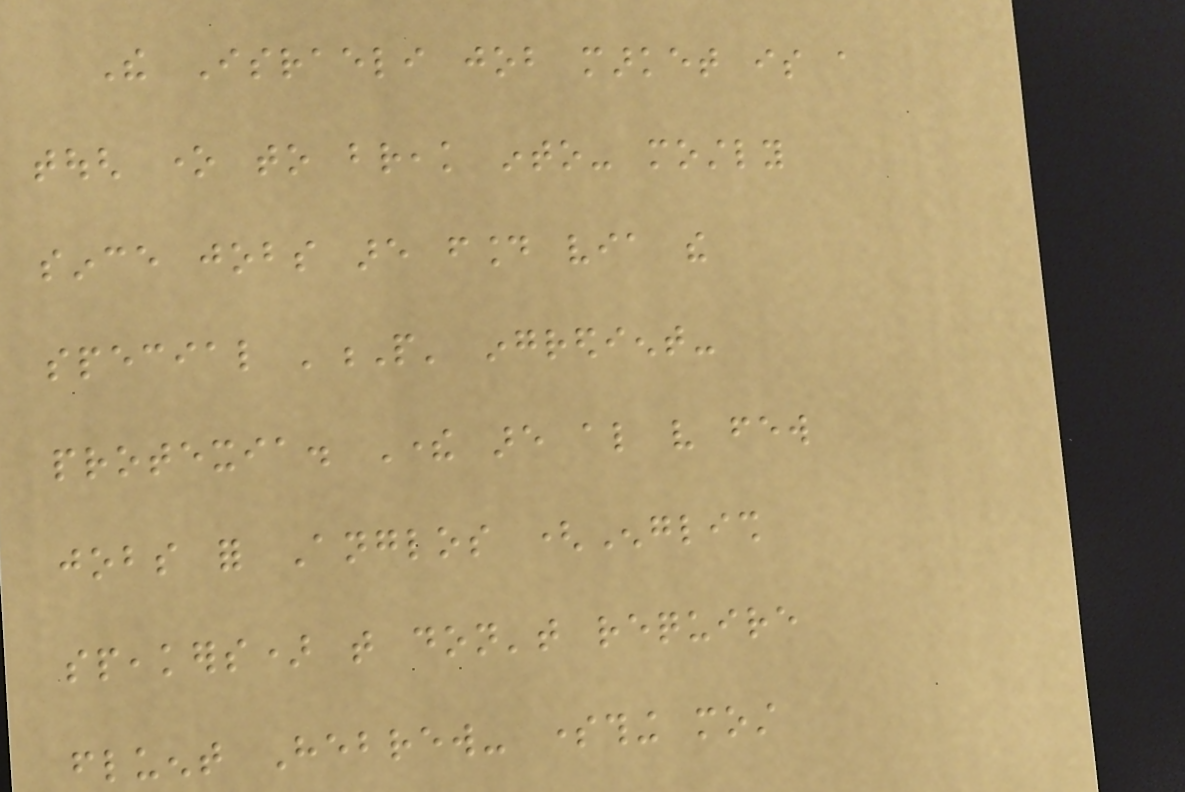The Israeli job market is a
tough one to break into- mostly
since jobs are found via the
special 'P' ingredient-
protexia. There are also very few
jobs for Anglos (English
speakers) that don't require
fluent Hebrew- something most
